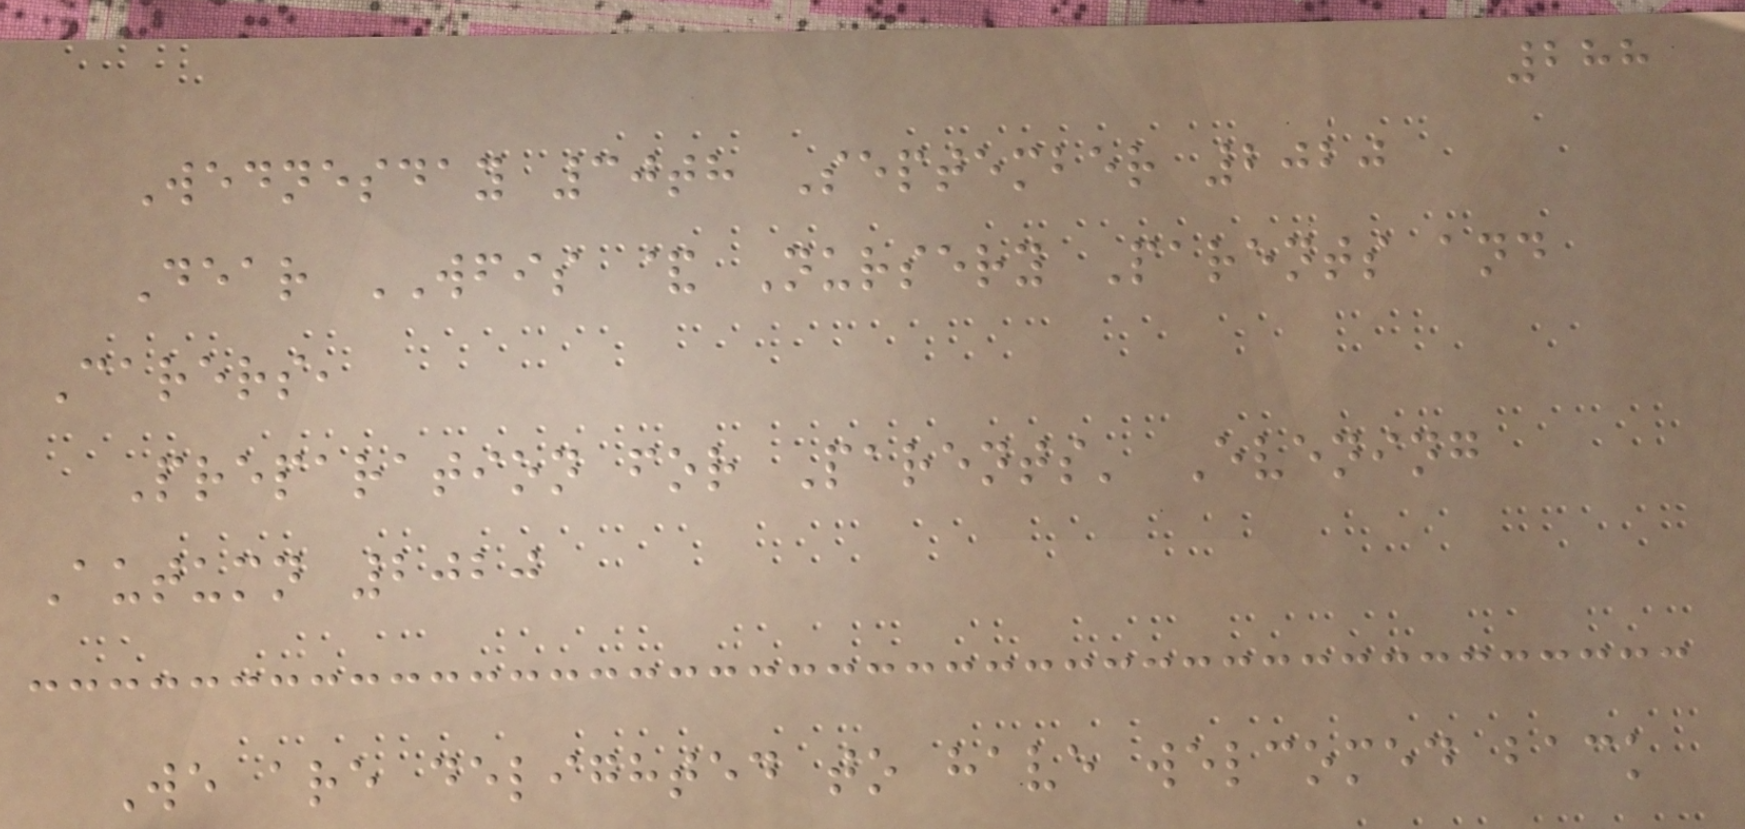288
Wednesday 30th September 2020
Dear WFIS & Nursery Parents and
Carers,
Preparation for Parents' Evening
Autumn 2020
We are delighted to have welcomed back
